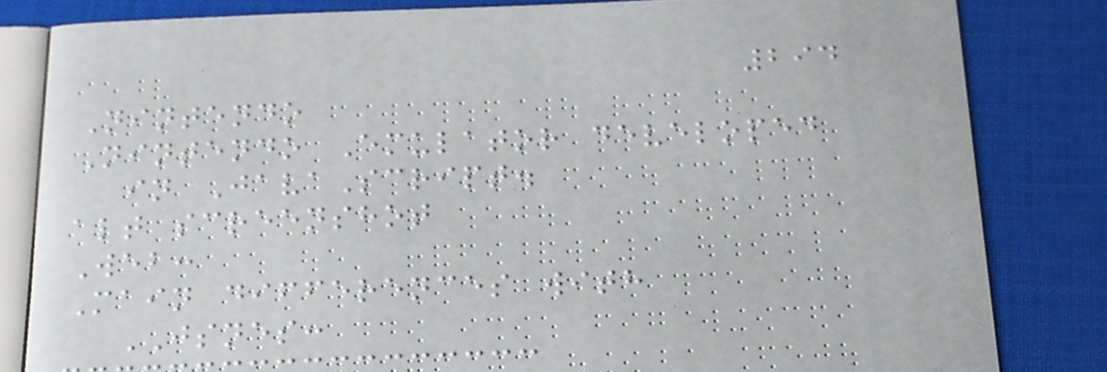294
Nintendo
Nintendo Emulator developed
in JavaScript.
alt screenshot
Web:
Main differences with
JSNES:
